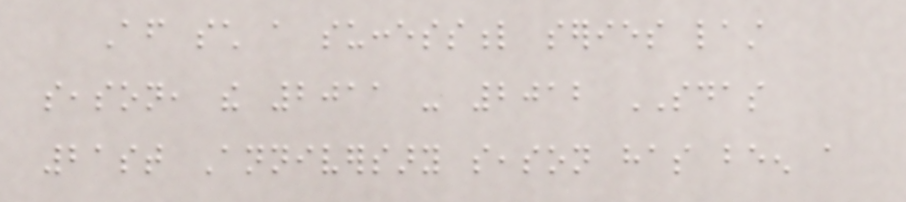After such a successful series last
season, the 2011 - 2012 SDAS
21st Anniversary season has been a
